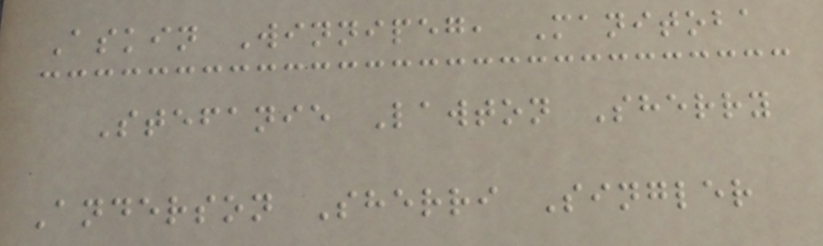Askin Winnipeg, Manitoba
Stefanie Lawton Sherry
Anderson Sherri Singler
